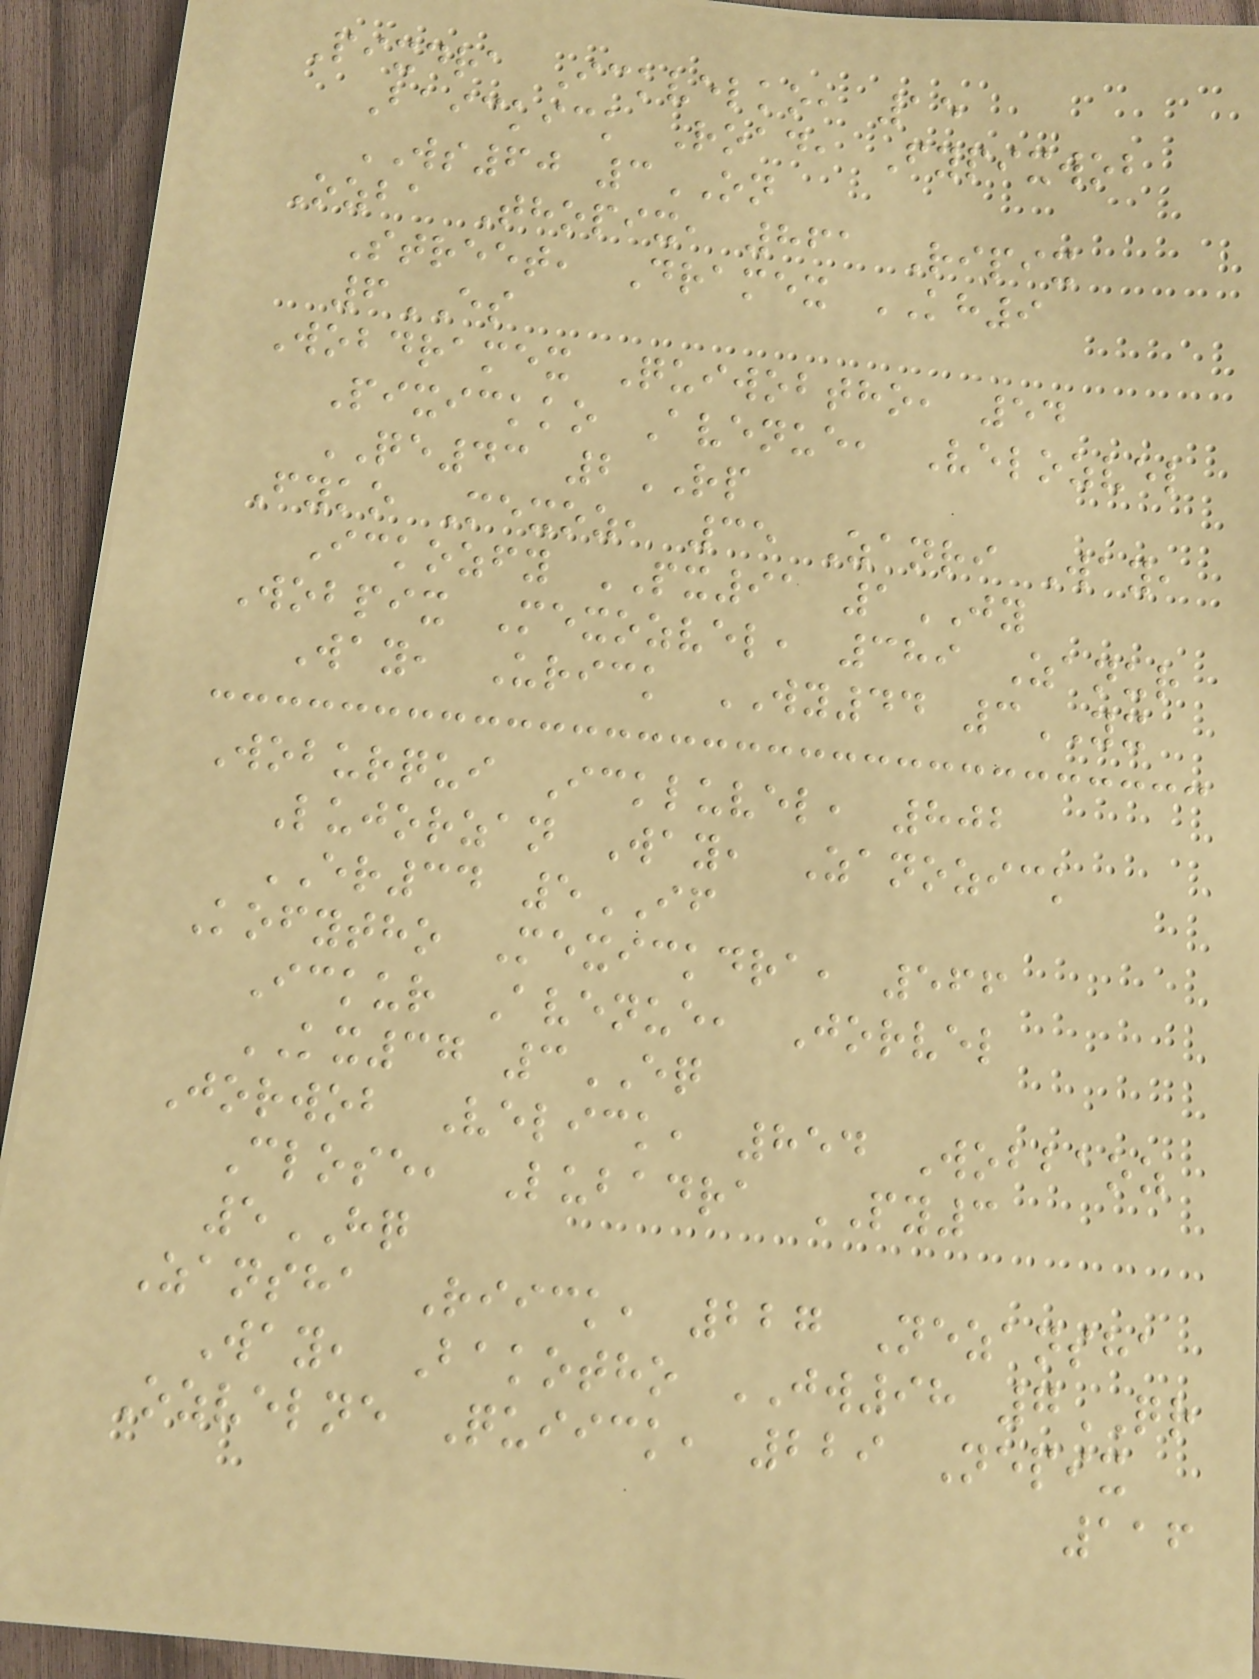Pixdra Ickvelko, 15
Baickick Road, Fypixwob
WS60 3ON
Ozba Thopix, 861 Ripix
Street, Dramex KH9
6ES
Wobdramex Quiwobtho, 54
Pixickko Avenue, Velozvel
QE43 2RP
Fyko Mexoz, 35 Zanri Way,
Ickozfy PX91 1JY
Wobpix Mexozvel, 389 Zanur
Way, Urick WY44 3YX
Woburqui Ickluvel, 802
Lujorzan Way, Zanozick
ER34 5IF
Kofytho Mexickdra, 566
Ickur Avenue, Jorvel
KX37 3EQ
Jorwob Velick, 854 Wobbaoz
Close, Lubadra PY3
5HQ
Zansha Riick, 227 Nezansha
Way, Bakotho JW98 7QR
Ozvelne Quiick, 229 Nepix
116
